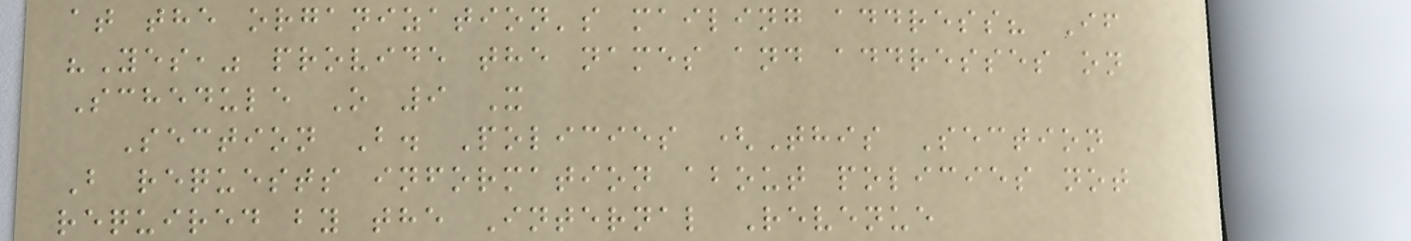at the organization's mailing address? If
"Yes," provide the names and addresses on
Schedule O 9 X
Section B. Policies (This Section
B requests information about policies not
required by the Internal Revenue
